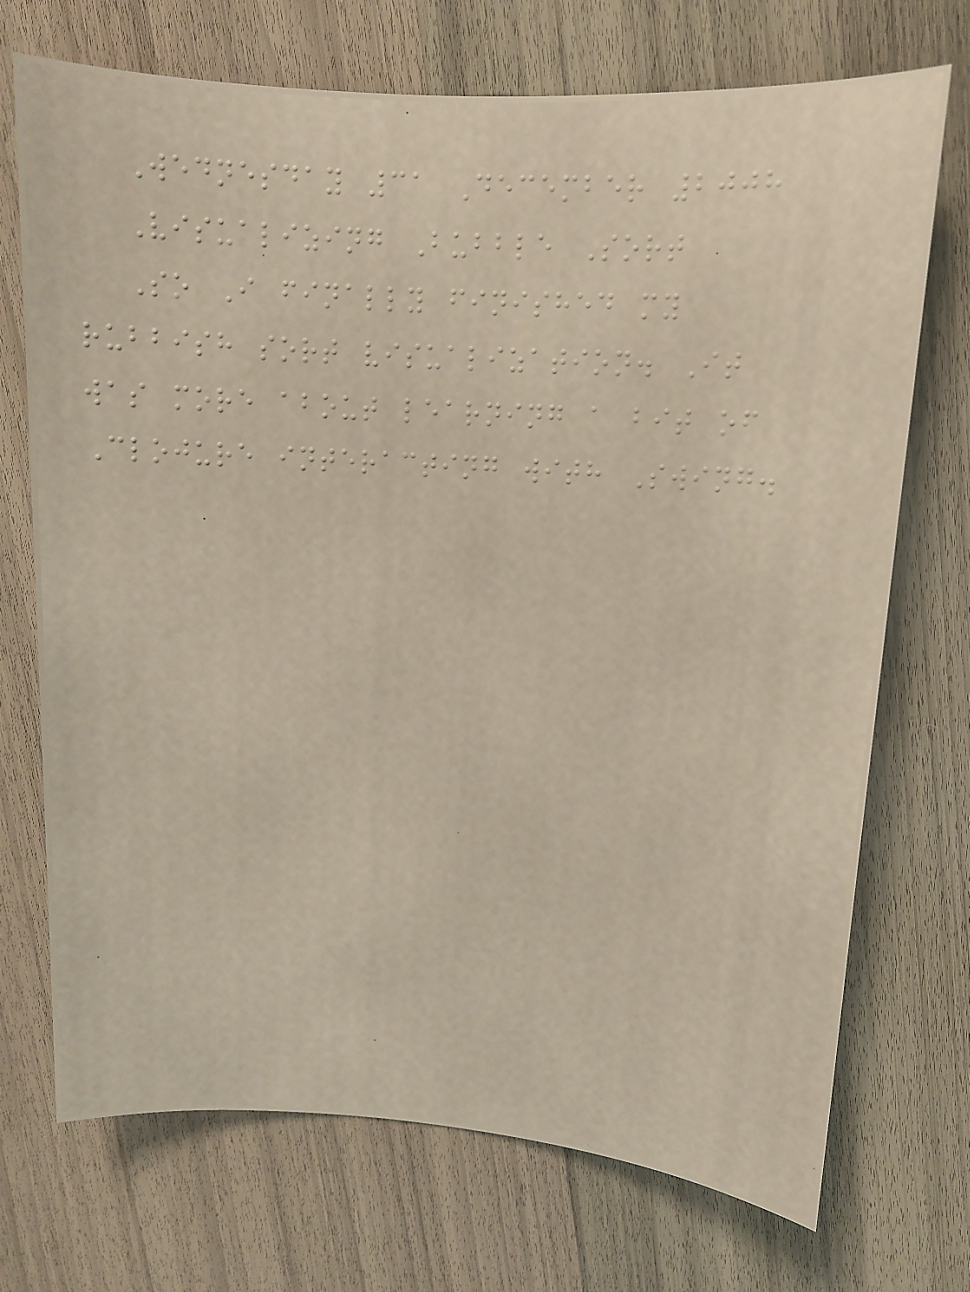Wednesday 31 December 2008
Visualizing Bubble Sort
So I finally finished my
rubbish sort visualization. It
was more about learning a bit of
Clojure interacting with Swing.
